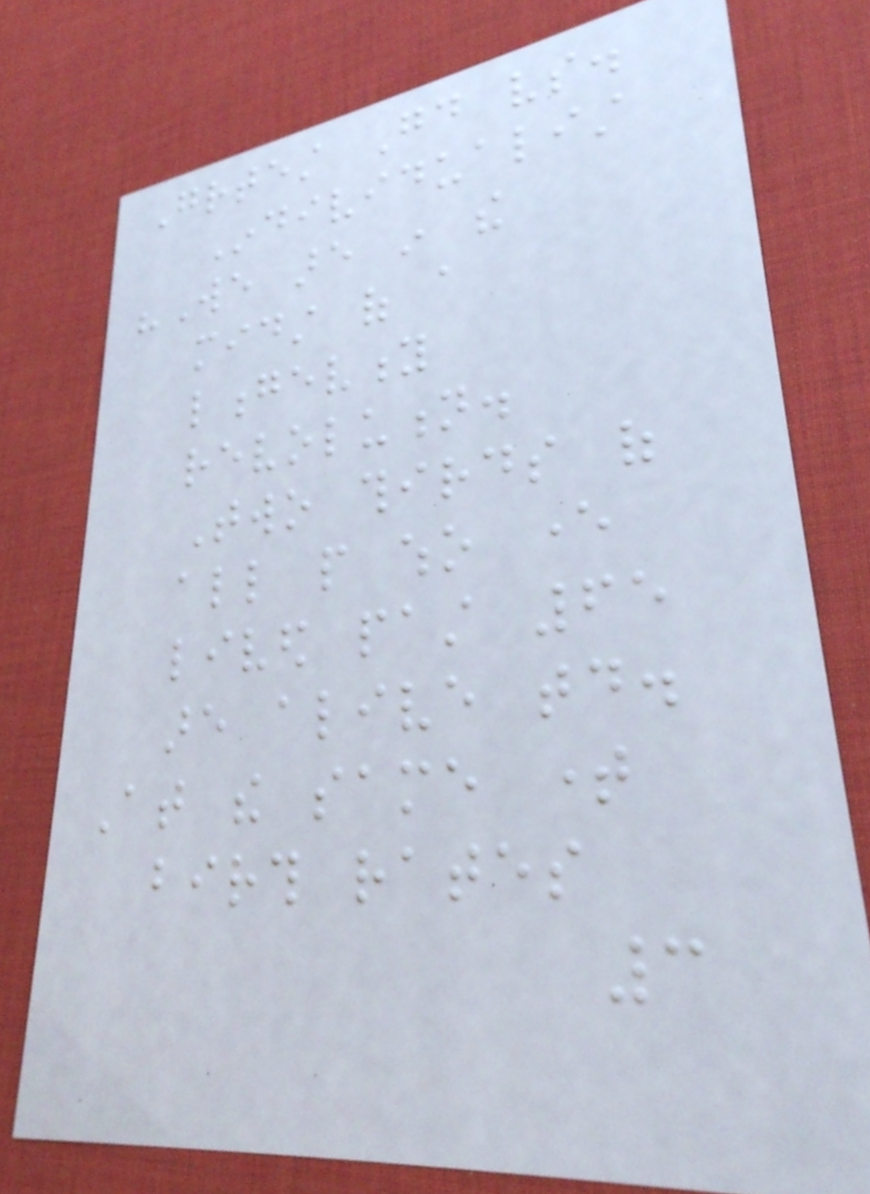Greatest Good vs.
Individualist
"We are in the
midst of a
longevity
revolution.
Two thirds of
all people who ever
lived past 65
are alive today.
At the same time
birth rates
3
